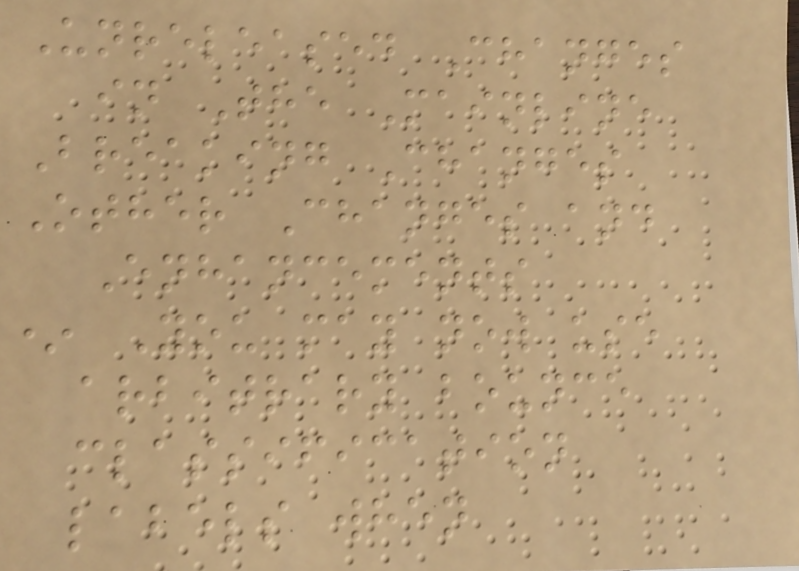Unreleased Changes
in The Mainline
Breaking Changes
Other Changes and
Enhancements
* You may now use
arbitrary bounce
classification
labels when
